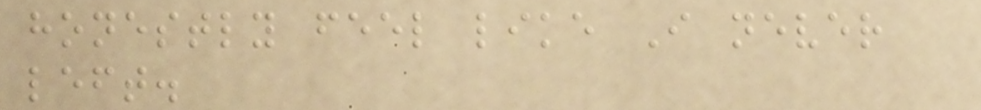honestly feel like I never
left.
